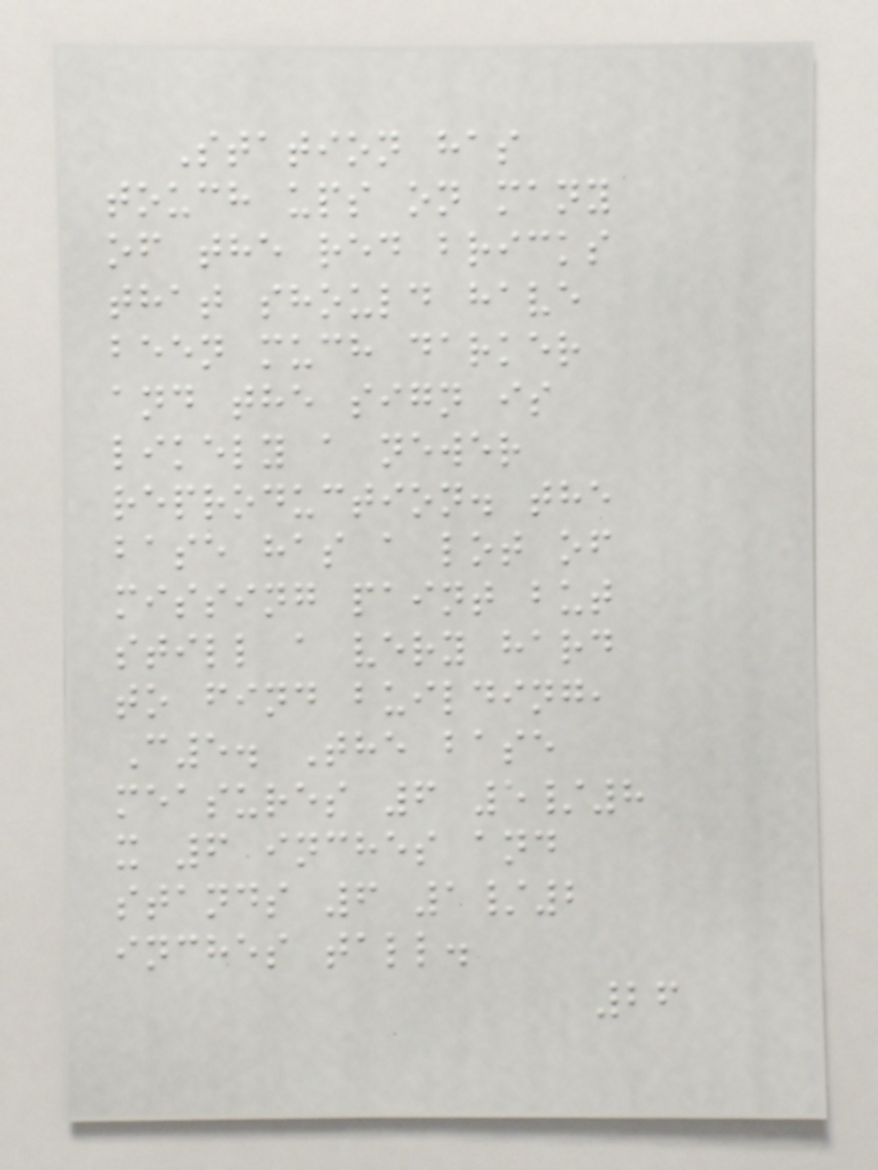Station has
touch ups on many
of the red bricks
that should have
been much darker
and the sign is
likely a newer
reproduction. the
base has a lot of
missing paint but
still a very hard
to find building,
C5. The base
measures 6 5/8
x 6 inches and
stands 6 1/2
inches tall.
26
